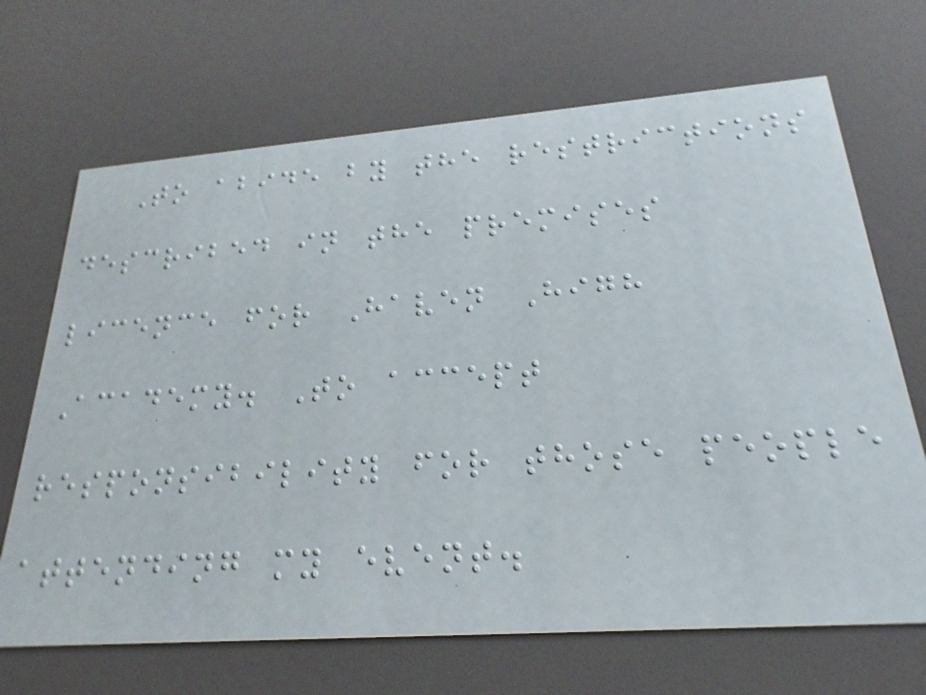To abide by the restrictions
described in the premises
licence for Haven High
Academy. To accept
responsibility for those people
attending my event.
